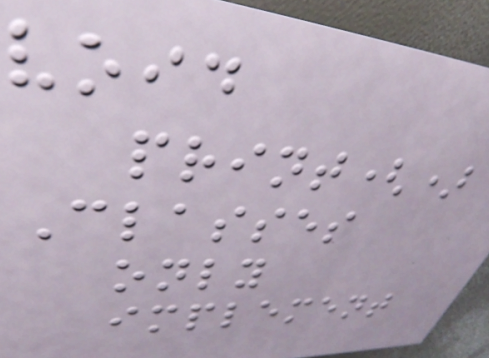void
print()
Classes
only
implement
